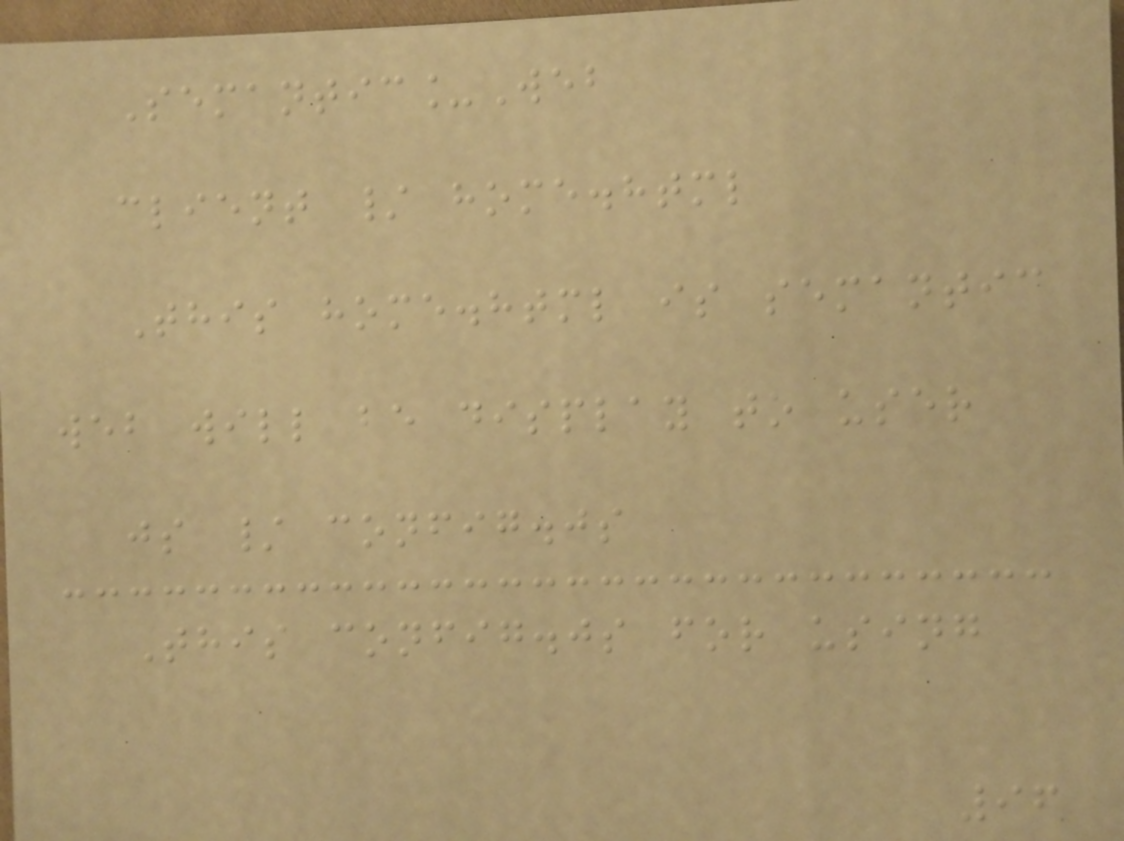Semantic_Web
client / home.html
This home.html is semantic
web will be display to user
js / config.js
This config.js for using
96
